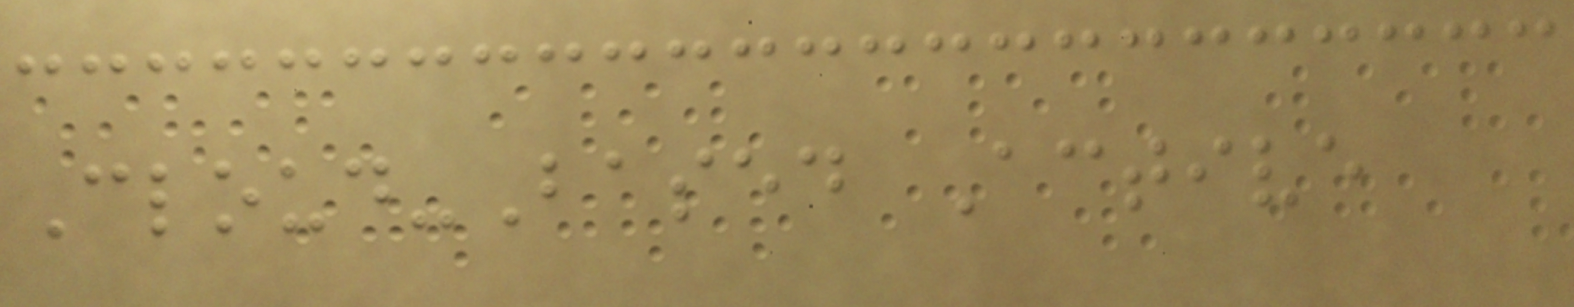Cloud-Based Active
